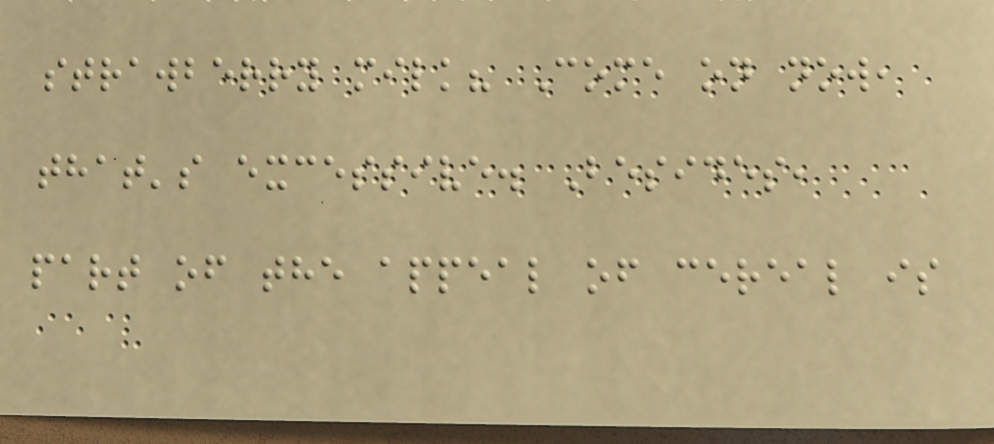strawberry milk? Come on now,
that's excessive. Besides,
part of the appeal of cereal is
